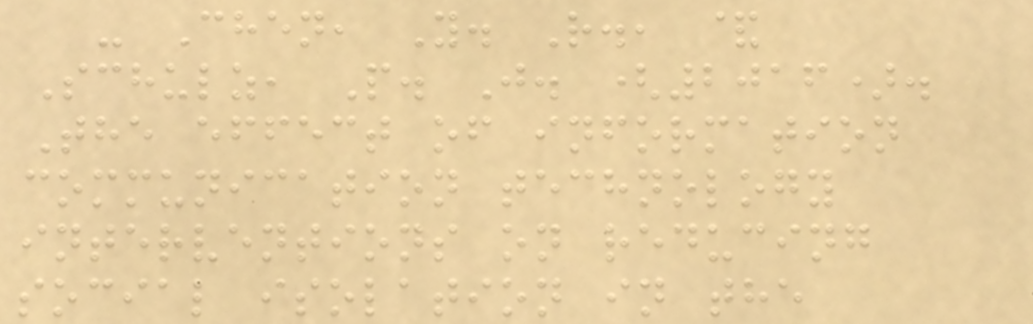- Chen, Y. R., &
Schulz, P. J. (2016).
The effect of information
communication technology
interventions on reducing
social isolation in the
